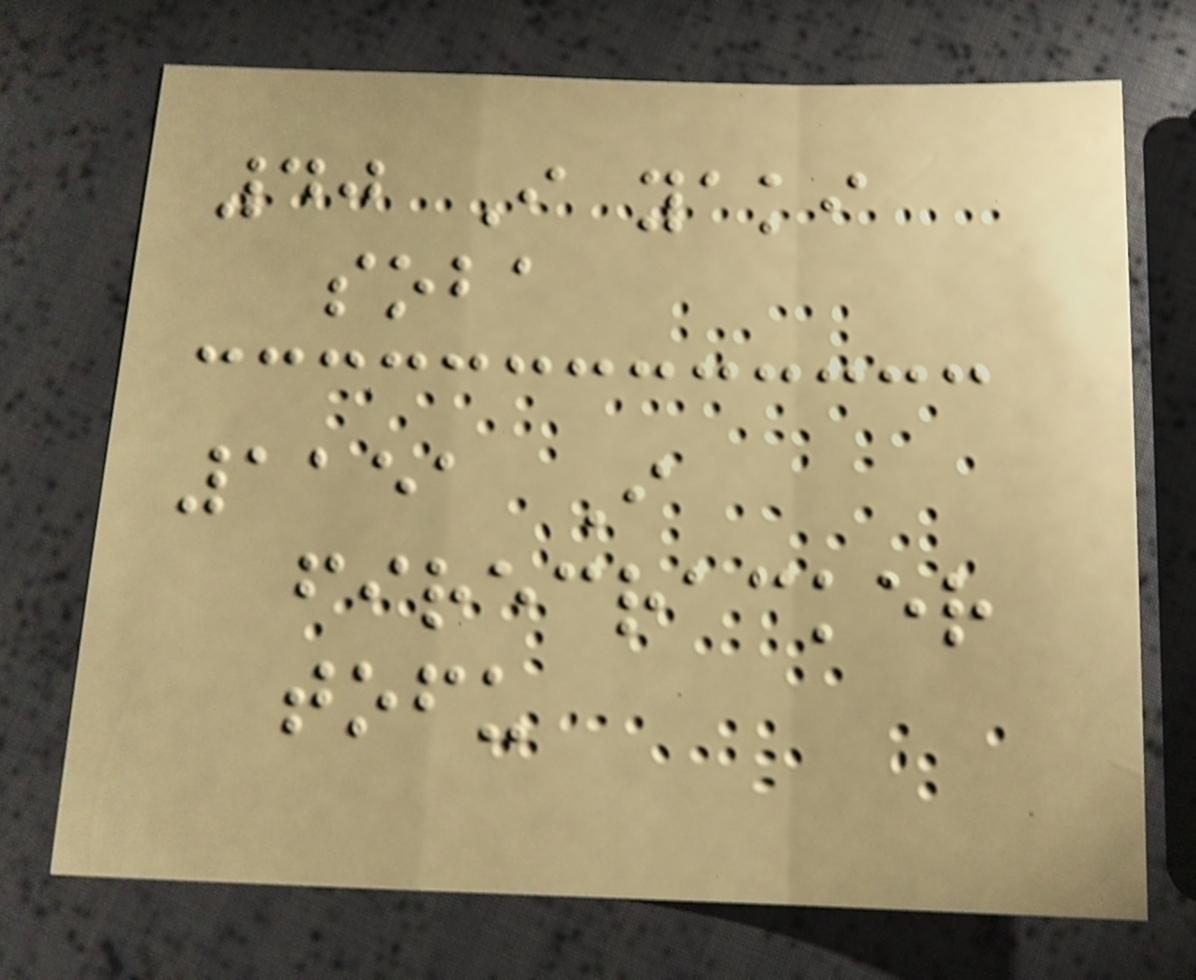40 I yaki
soba
1151 I
firecracker
tofu
